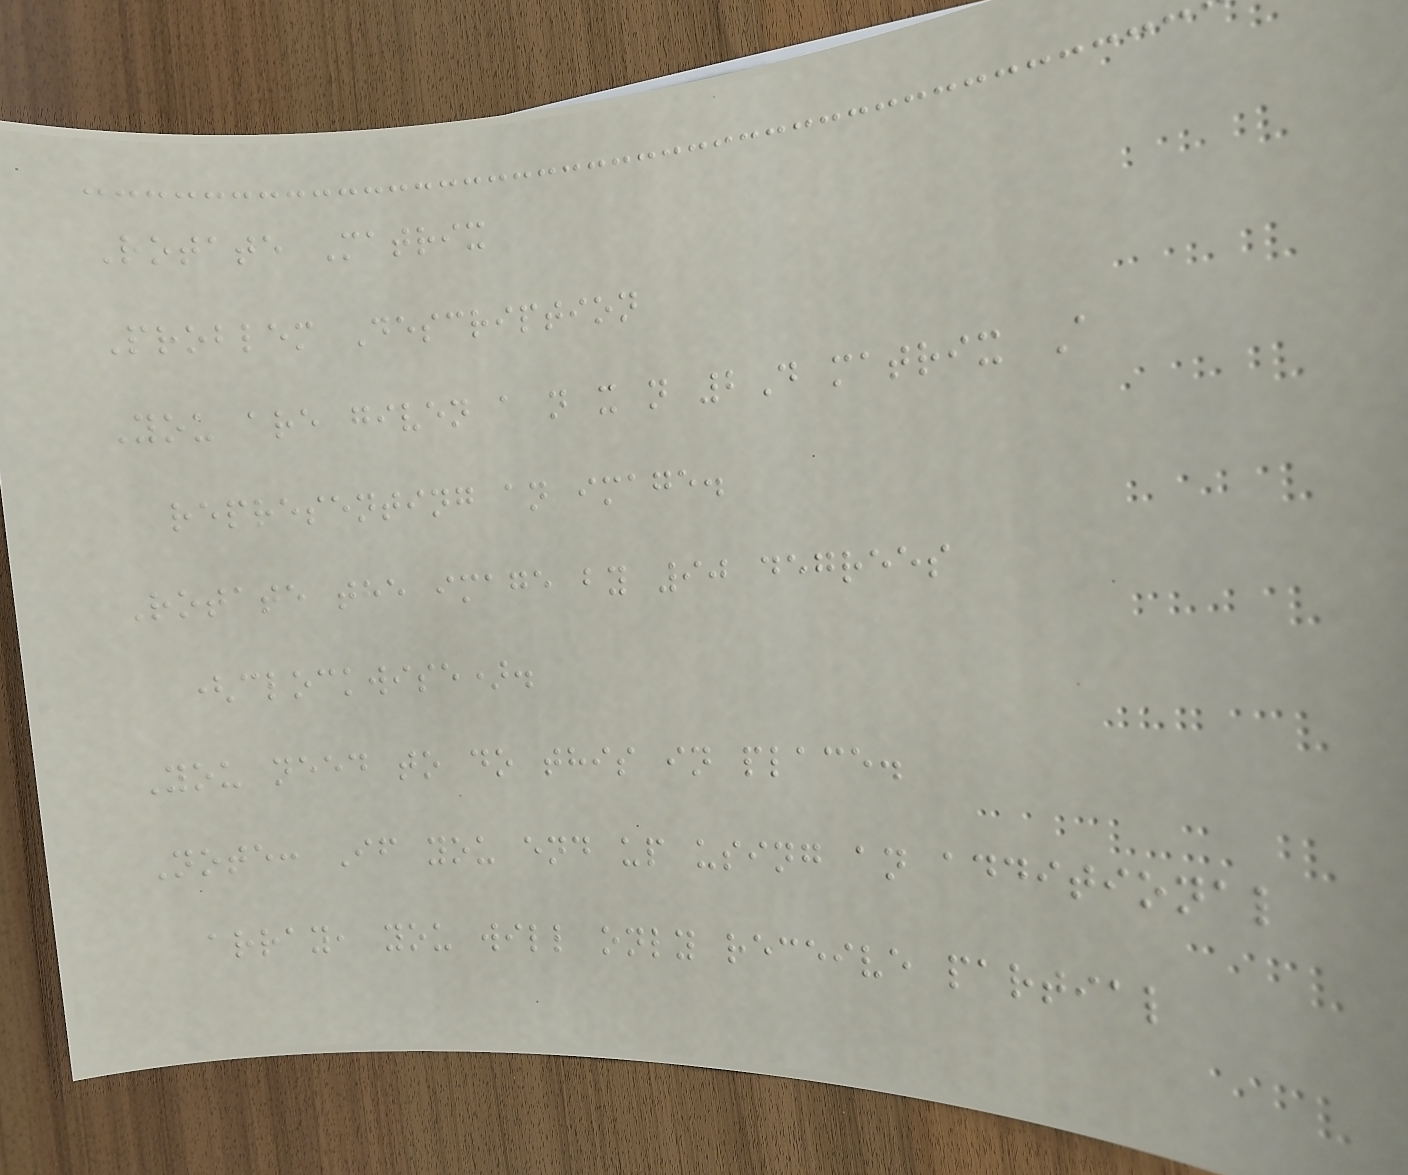Rotate Matrix
Problem Description
You are given a n x n 2D matrix A
representing an image.
Rotate the image by 90 degrees
(clockwise).
You need to do this in place.
Note: If you end up using an additional
array, you will only receive partial
